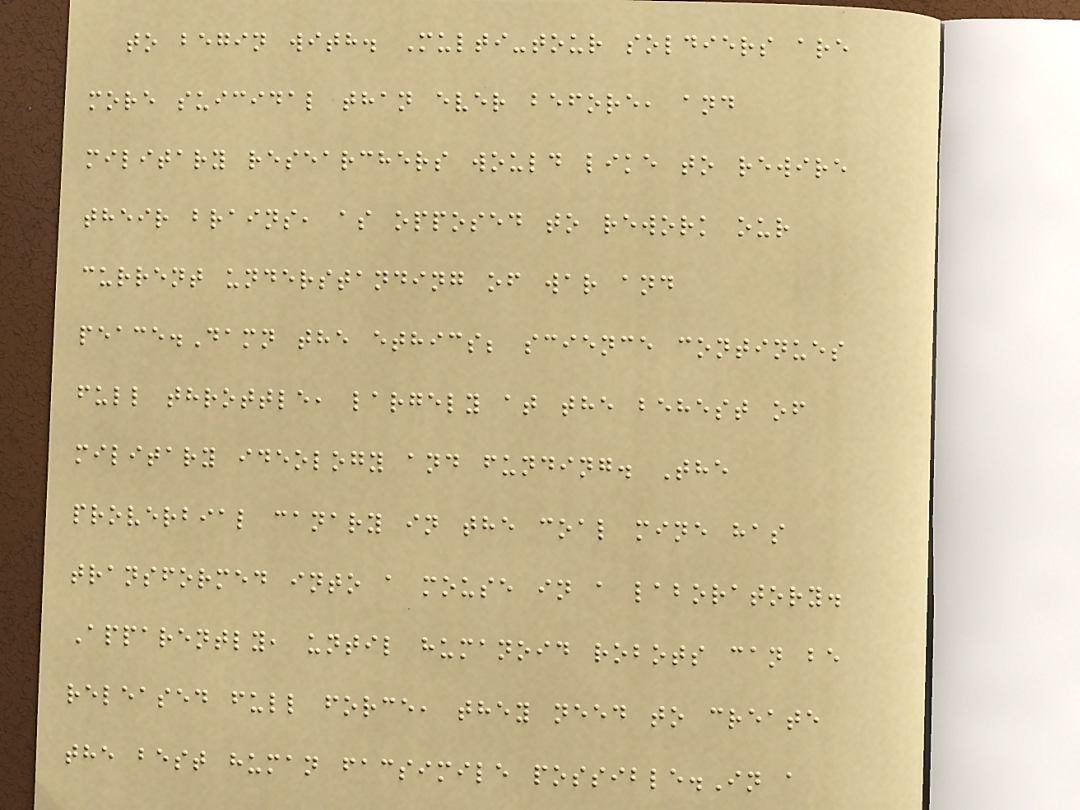to begin with. Multi-tour soldiers are
more suicidal than ever before, and
military researchers would like to rewire
their brains, as opposed to rework our
current understanding of war and
peace.Damn the ethics; science continues
full throttle, largely at the behest of
military ideology and funding. The
proverbial canary in the coal mine has
transformed into a mouse in a laboratory.
Apparently, until humanoid robots can be
released full force, they need to create
the best human facsimile possible.In a
